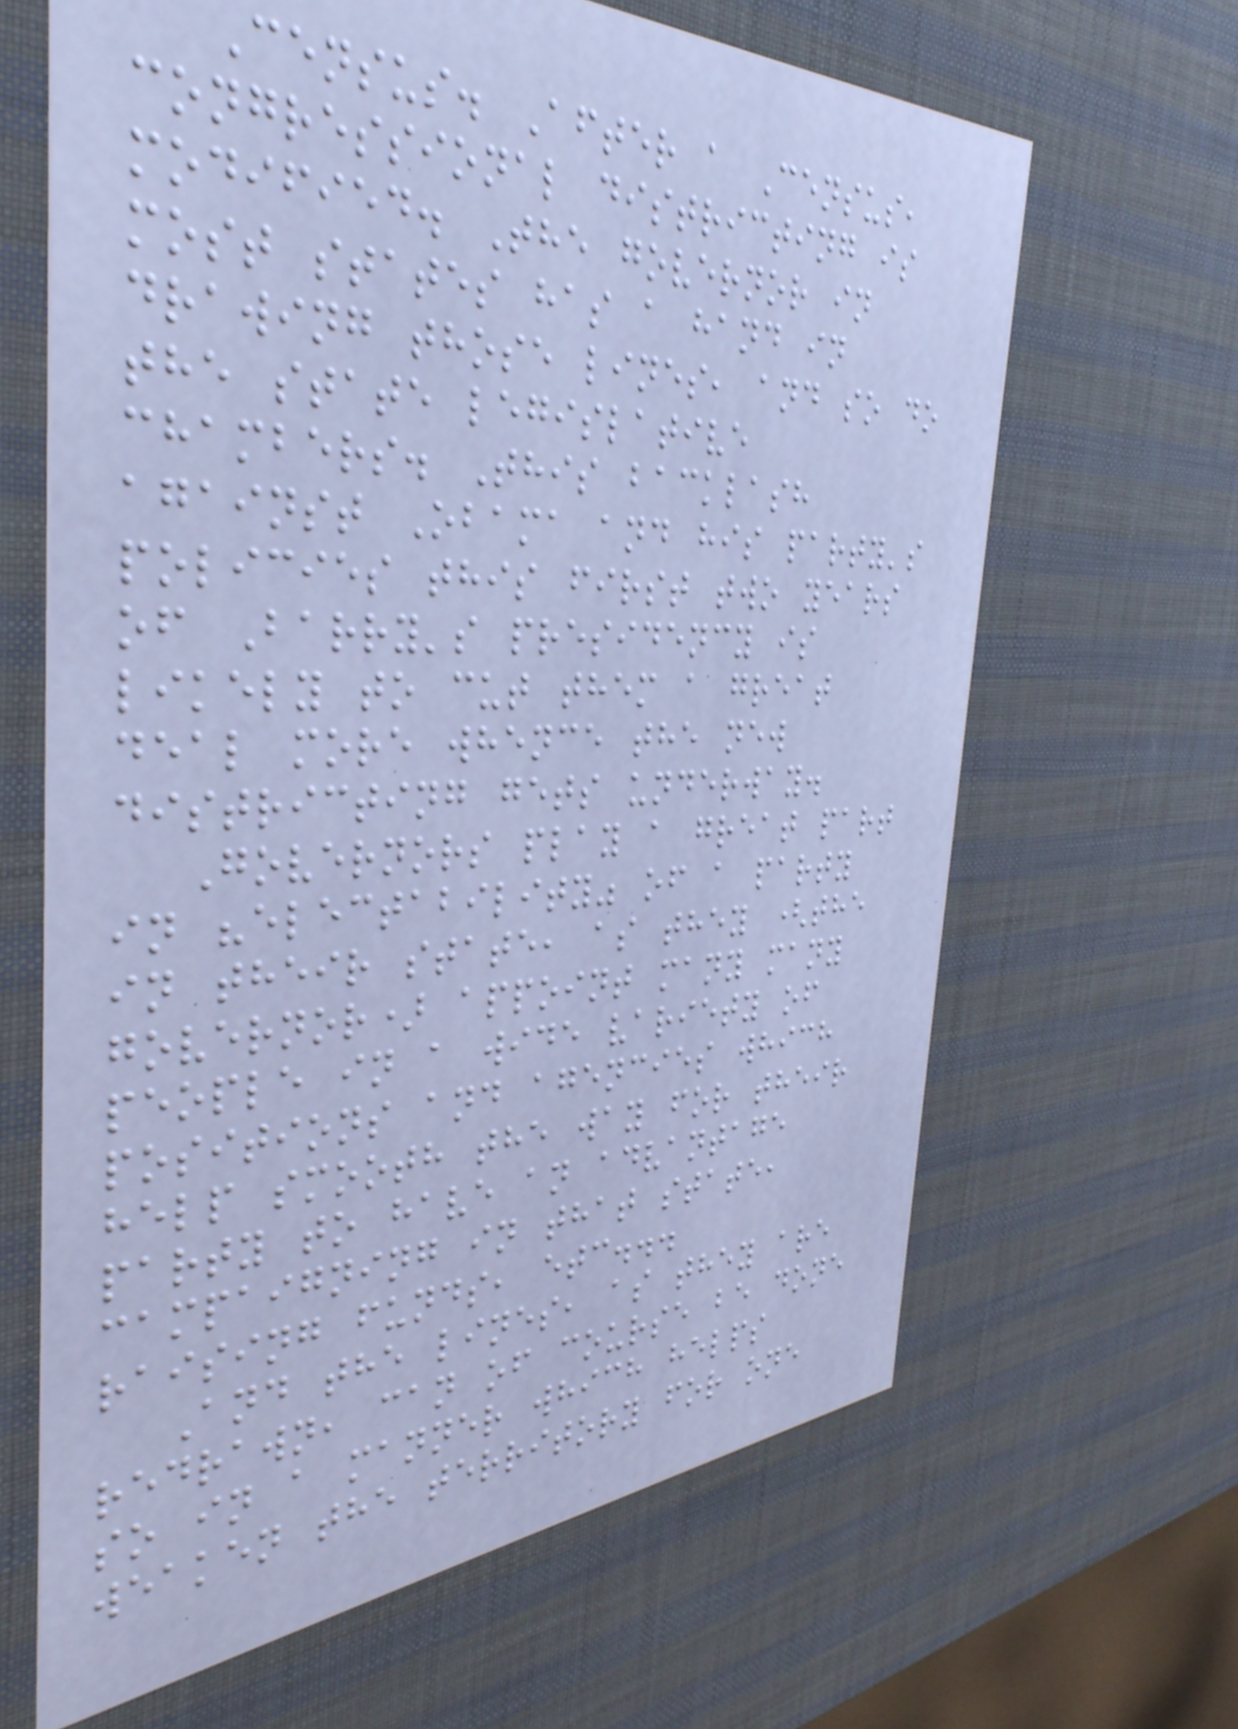Census. After a Census,
congressional districting is
modified. The governor in
most states has a hand in
drawing those lines, and so do
the state legislative
chambers. This backlash
against Obama and his party's
policies this first two years
of Barry's presidency is
likely to cut them a great
deal more whence the new
districting gets underway.
Governors play a great part
in "electability" of a party
in their state, as they (the
governor) appoint many many
people in a wide variety of
positions and agencies which
help smooth the way for their
party to have an advantage
campaigning in that state,
raising funds, etc...
And the lines, as they are
redrawn, can of course be done
so in a manner which helps
weaken the territory for one
